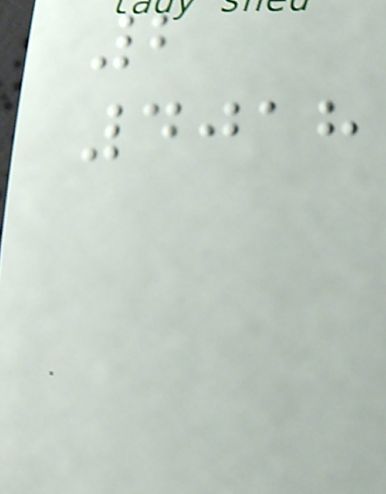2
4018
